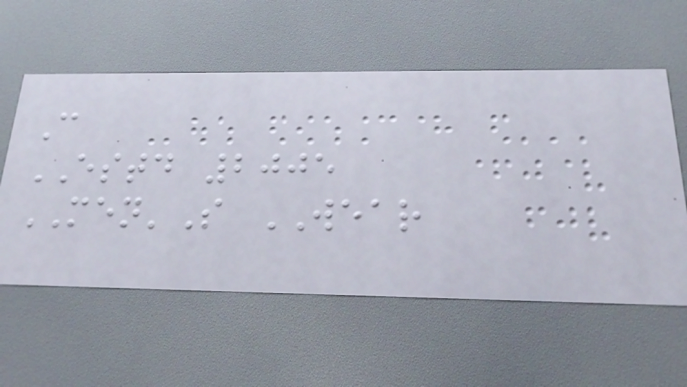C
ESTD 2005
MEN'S WEAR
